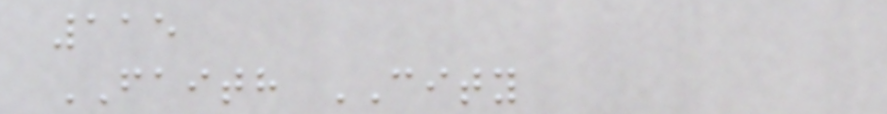115
FAITH CITY
